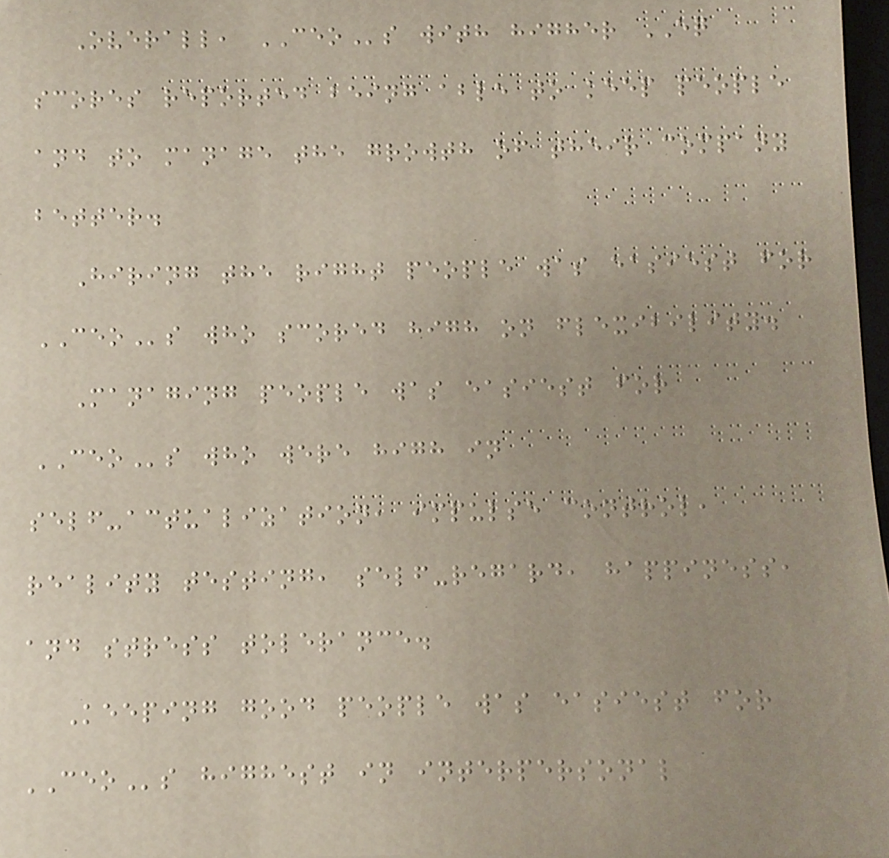Overall, CEOs with higher EQ
scores reported being able to keep people
and to manage the growth of their company
better.
Hiring the right people was easiest for
CEOs who scored high on flexibility.
Managing people was easiest for
CEOs who were high in
self-actualization, impulse control,
reality testing, self-regard, happiness,
and stress tolerance.
Keeping good people was easiest for
CEOs highest in interpersonal
